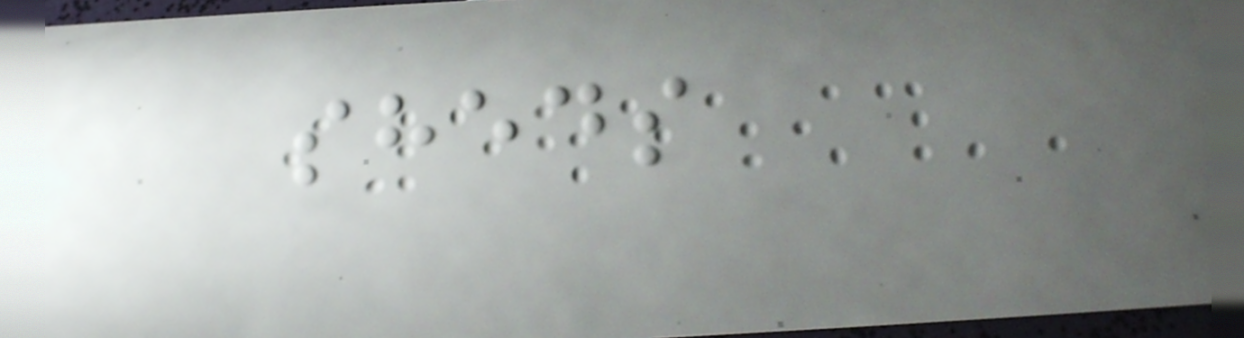sheds
